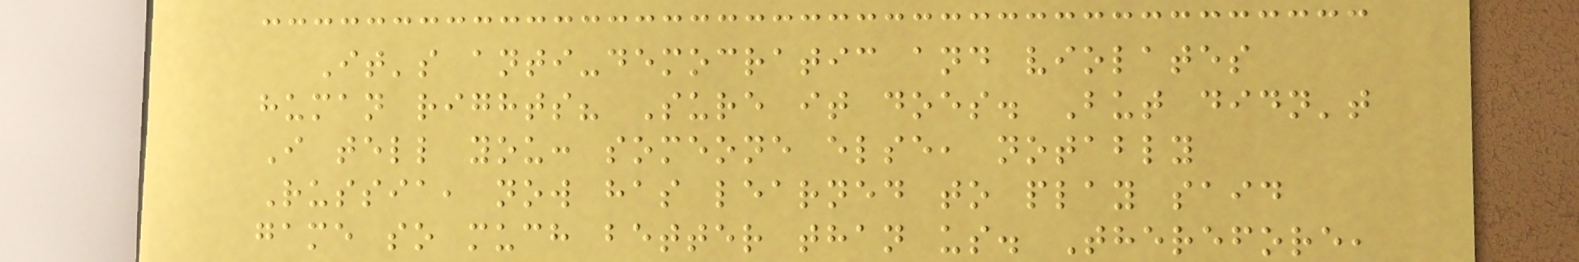It's anti-democratic and violates
human rights? Sure it does. But didn't
I tell you: someone else, notably
Russia, now has learned to play said
game so much better than us. Therefore,
